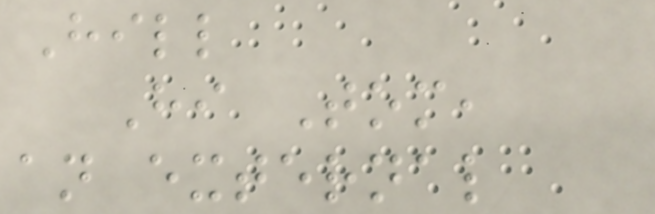Hill
Hi Tom,
an external
